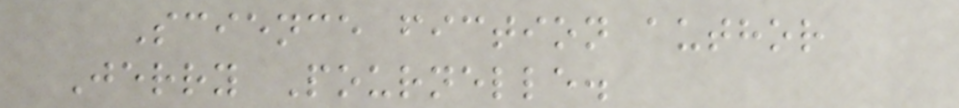Science fiction author
Jerry Pournelle.
